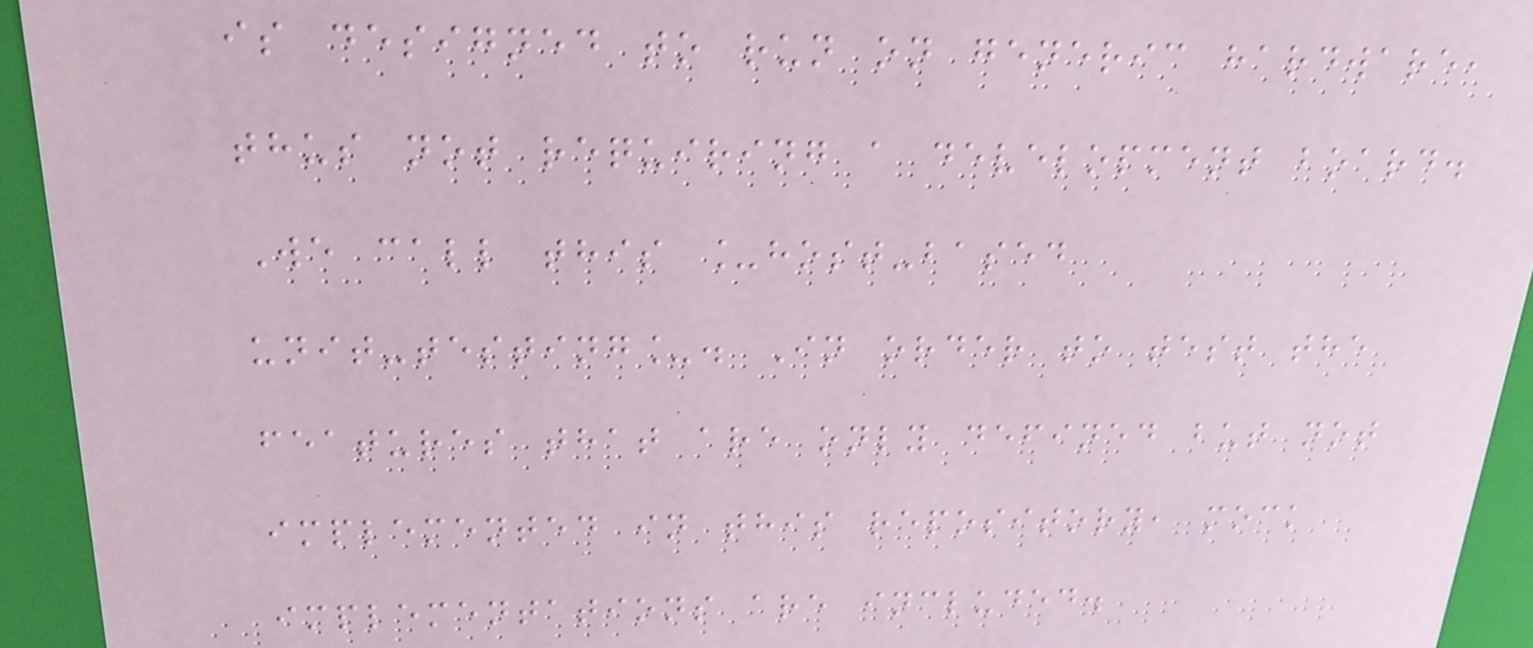is designed to run on generic hardware,
thus not requiring a development board.
We call this _host-based
unit-testing_. In order to test the
features that are only defined but not
implemented in this repository, mock
implementations are included.
